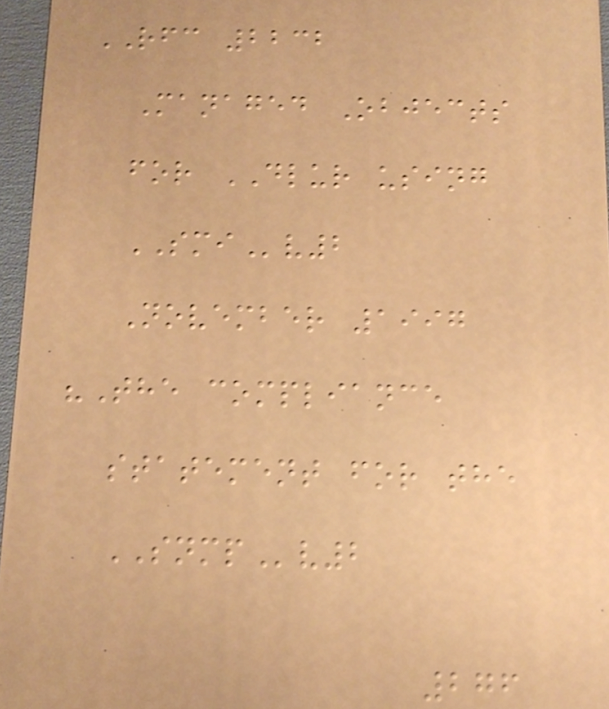RFC 2232
Managed Objects
for DLUR using
SMIv2
November 1997
"The compliance
statement for the
SNMPv2
276
